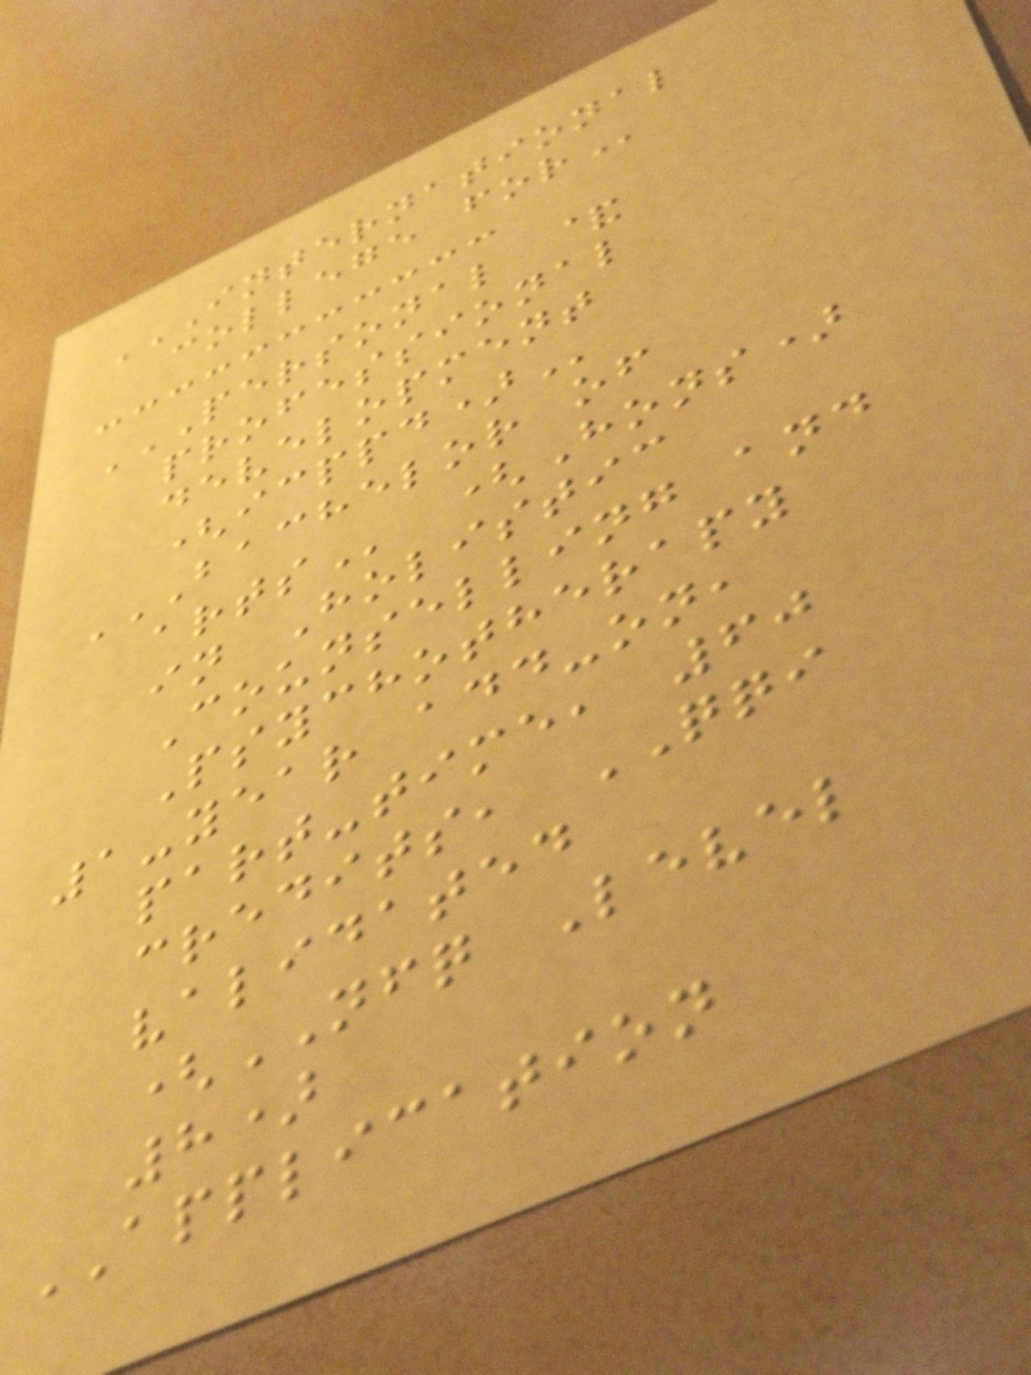INTERNATIONAL
COLLEGE FOR
PERSONAL &
PROFESSIONAL
DEVELOPMENT
(ICPPD)
BACHELOR OF
ARTS (Hons)
in Holistic
Counselling and
Psychotherapy
1-year add-on,
part-time, 60
credits, QQI
validated
(NFQ Level
8)
APPLICATION
